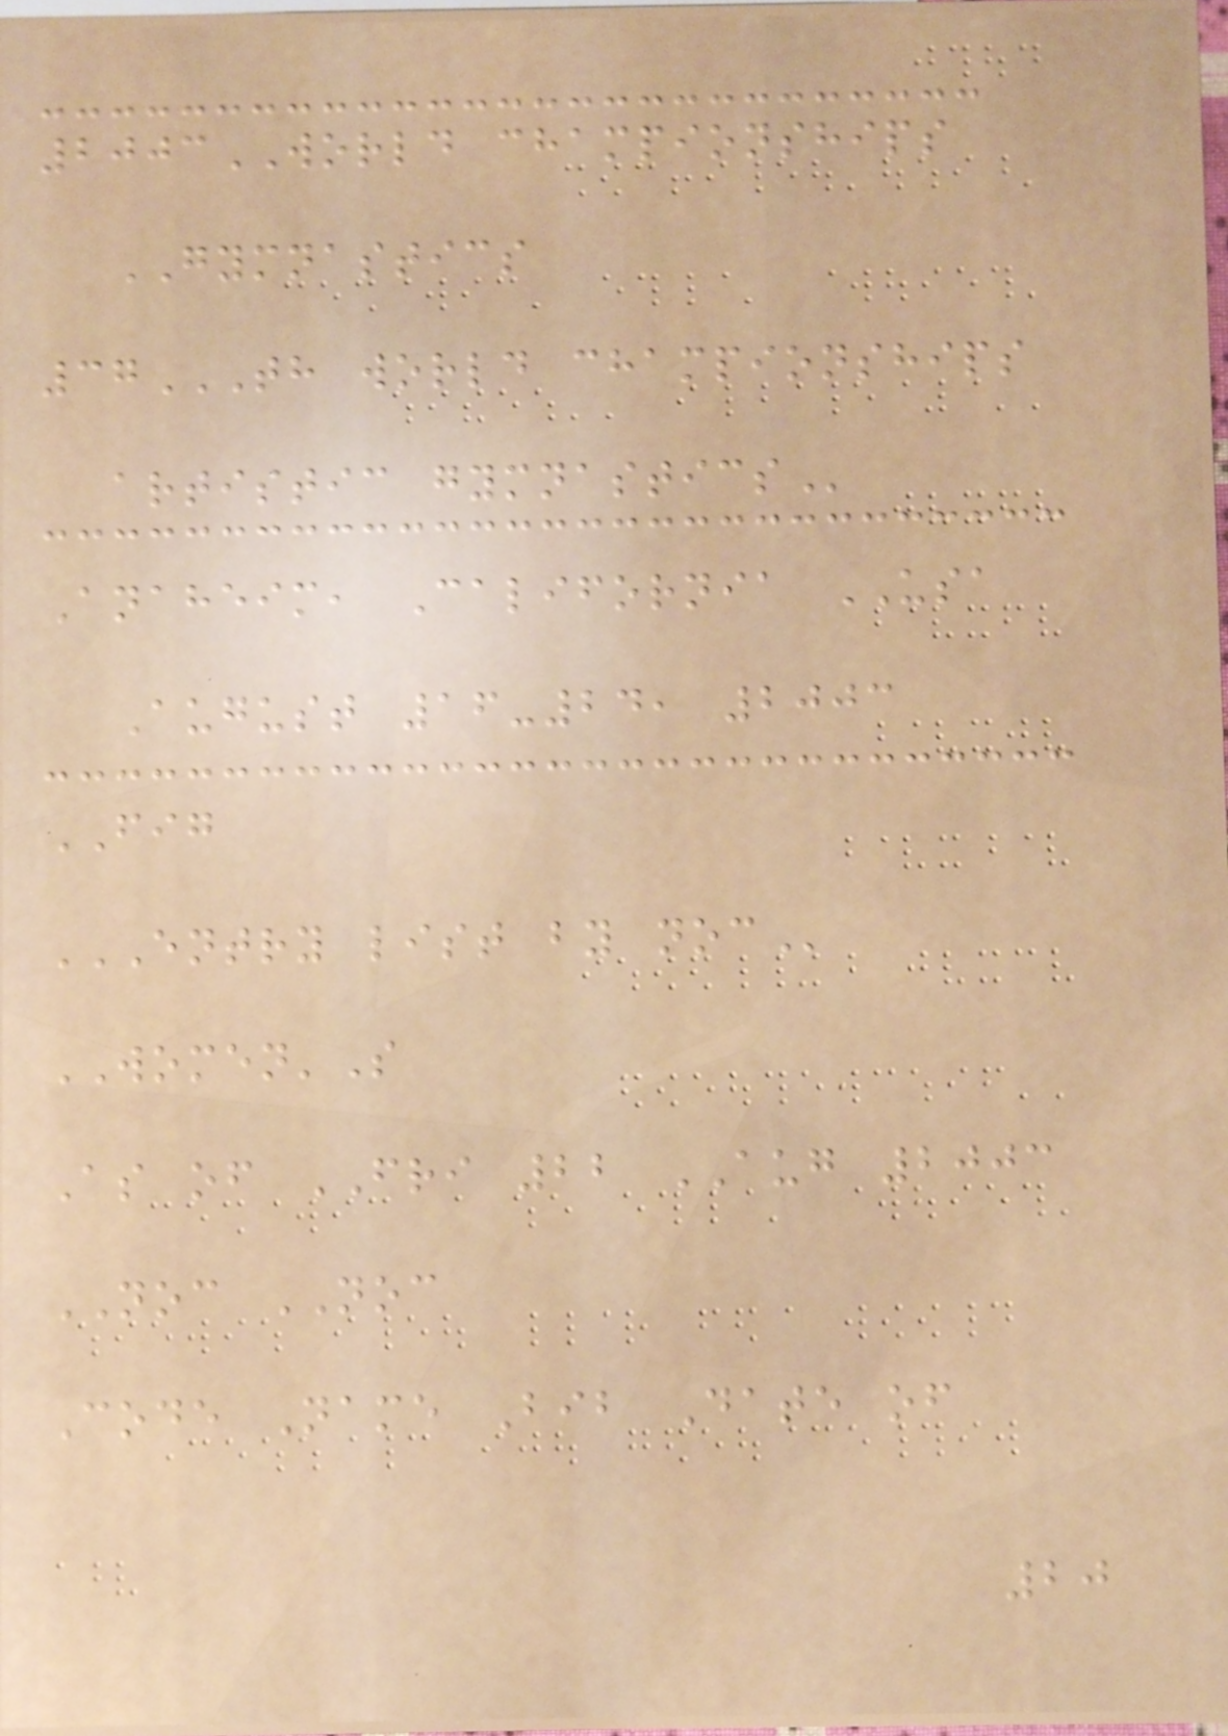2003WORLD championships
GYMNASTICS
37TH WORLD CHAMPIONSHIPS
ARTISTIC GYMNASTICS
Anaheim, California USA
August 16-24, 2003
FIG
ENTRY LIST BY NOC
WOMEN'S
As of FRI 22 AUG 2003
NOC NOC
Code Name Bib Date of
20
